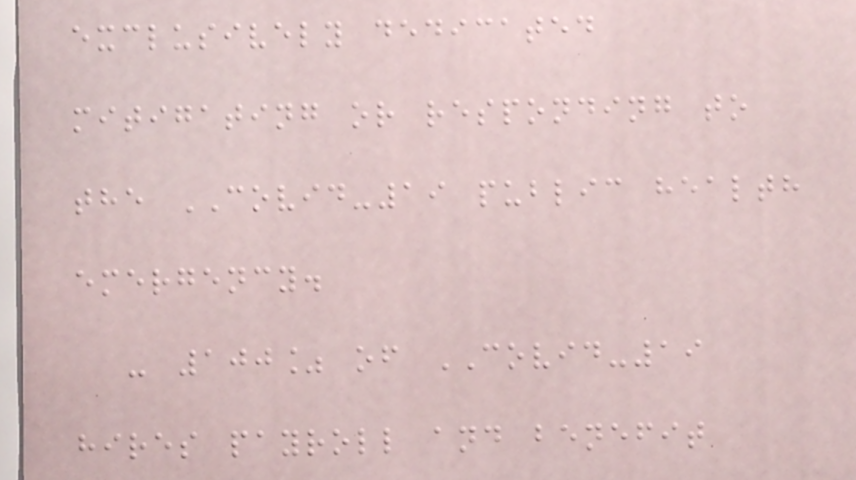exclusively dedicated
mitigating or responding to
the COVID-19 public health
emergency.
- 100% of COVID-19
hires payroll and benefit
